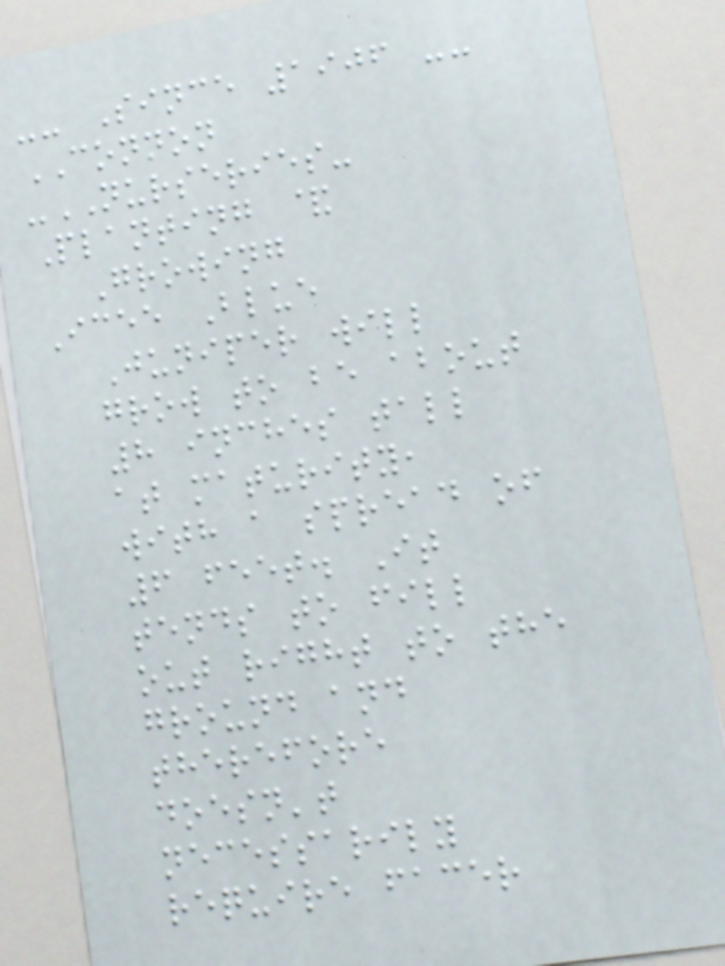-- Since 1906 --
CONNON
-NURSERIES-
Planting &
Growing
Icee Blue
Juniper will
grow to be about
8 inches tall
at maturity,
with a spread of
6 feet. It
tends to fill
out right to the
ground and
therefore
doesn't
necessarily
require facer
